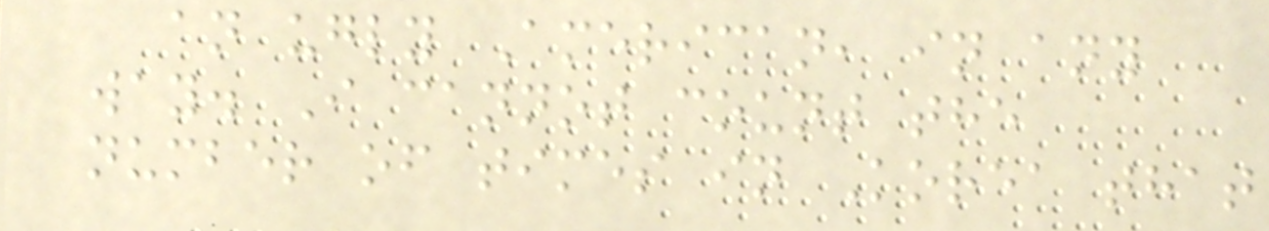an ugly American, in any
way. I cannot count the
number of times in Korea that
